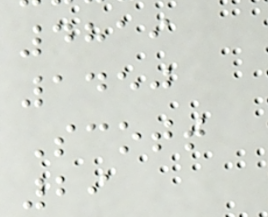4819
1450
Scott
29
